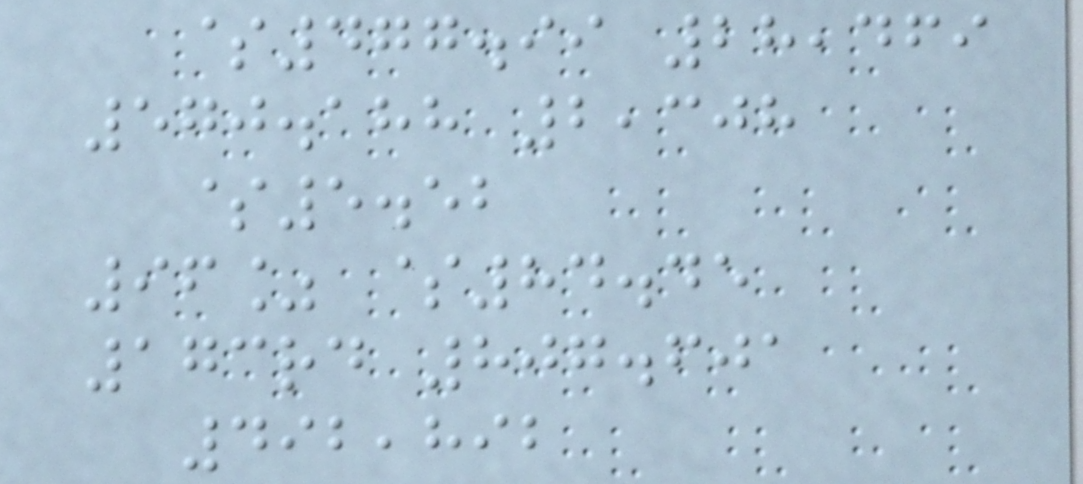$477.99 28,469
570.188 2,308
$5.52
96% $84.45
173rd 807.601
492,892
